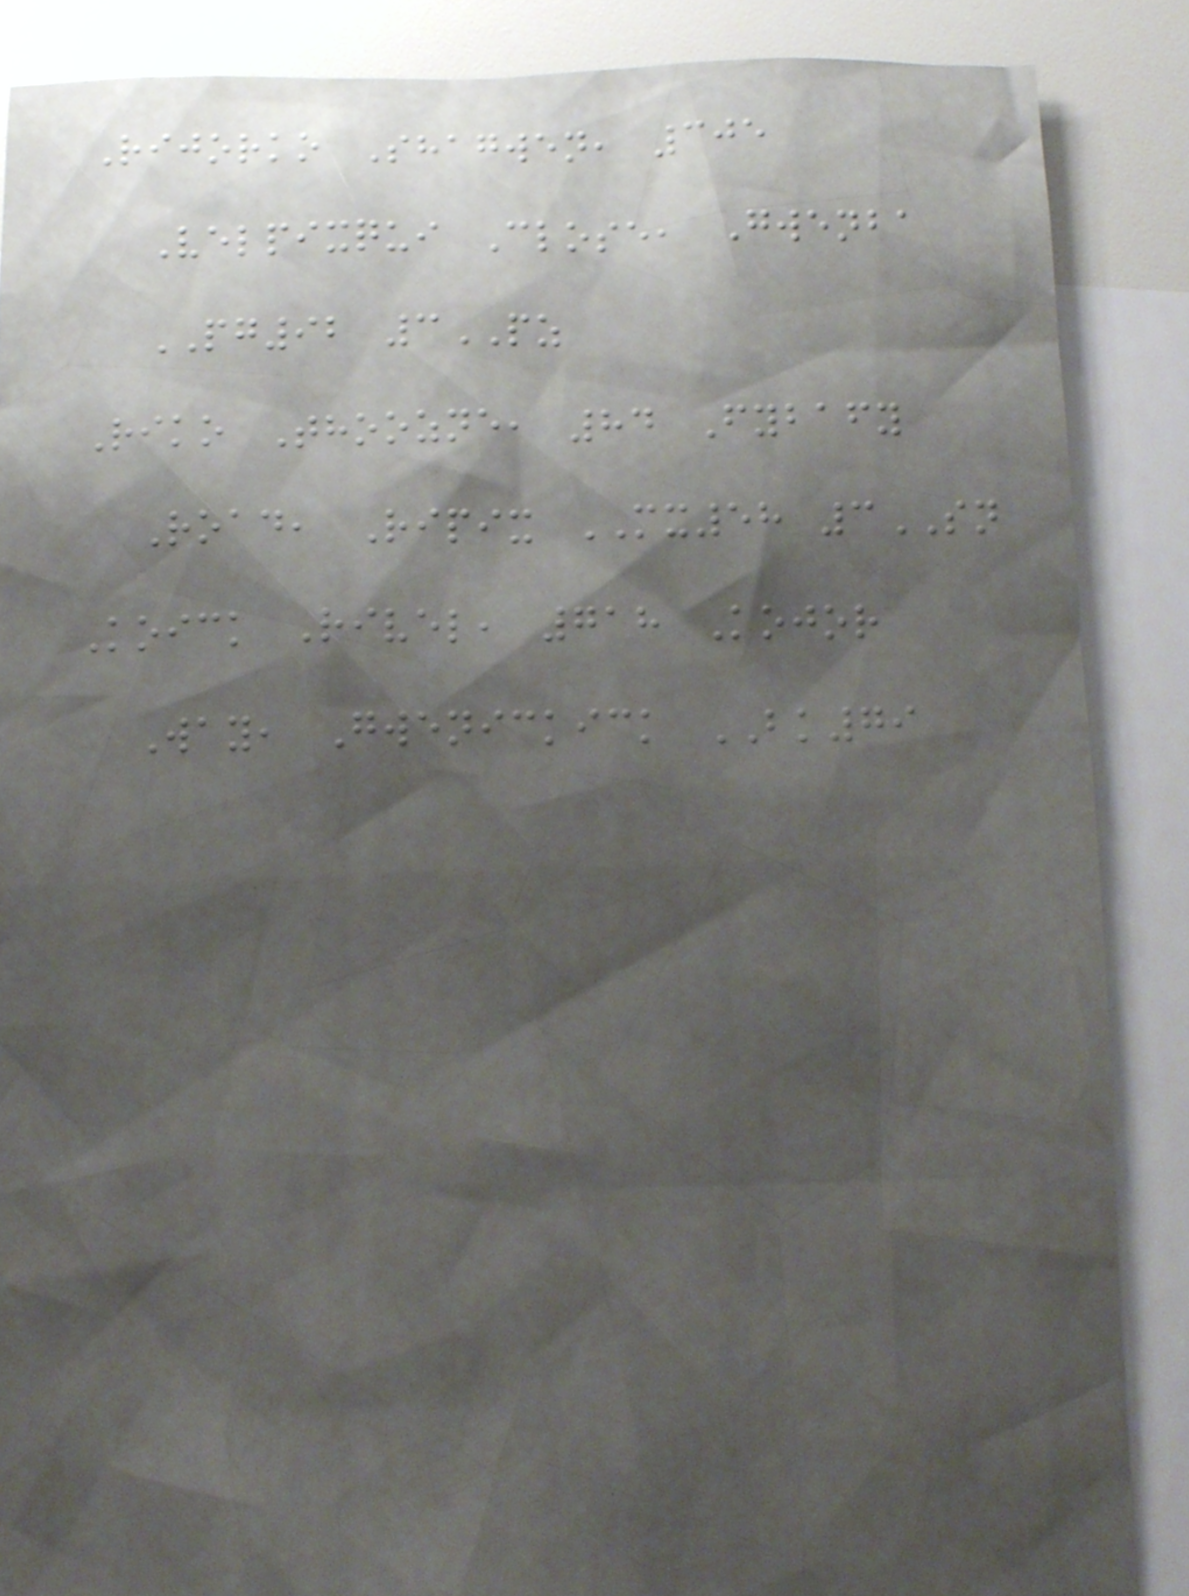Rijorko Shagwen, 305
Velpixqui Close, Gwenba
PG92 3PZ
Riko Thoozne, 84 Fybafy
Road, Ripix MX58 3SN
Koick Rivel, 718 Kojor
Way, Gwenickick BK79
